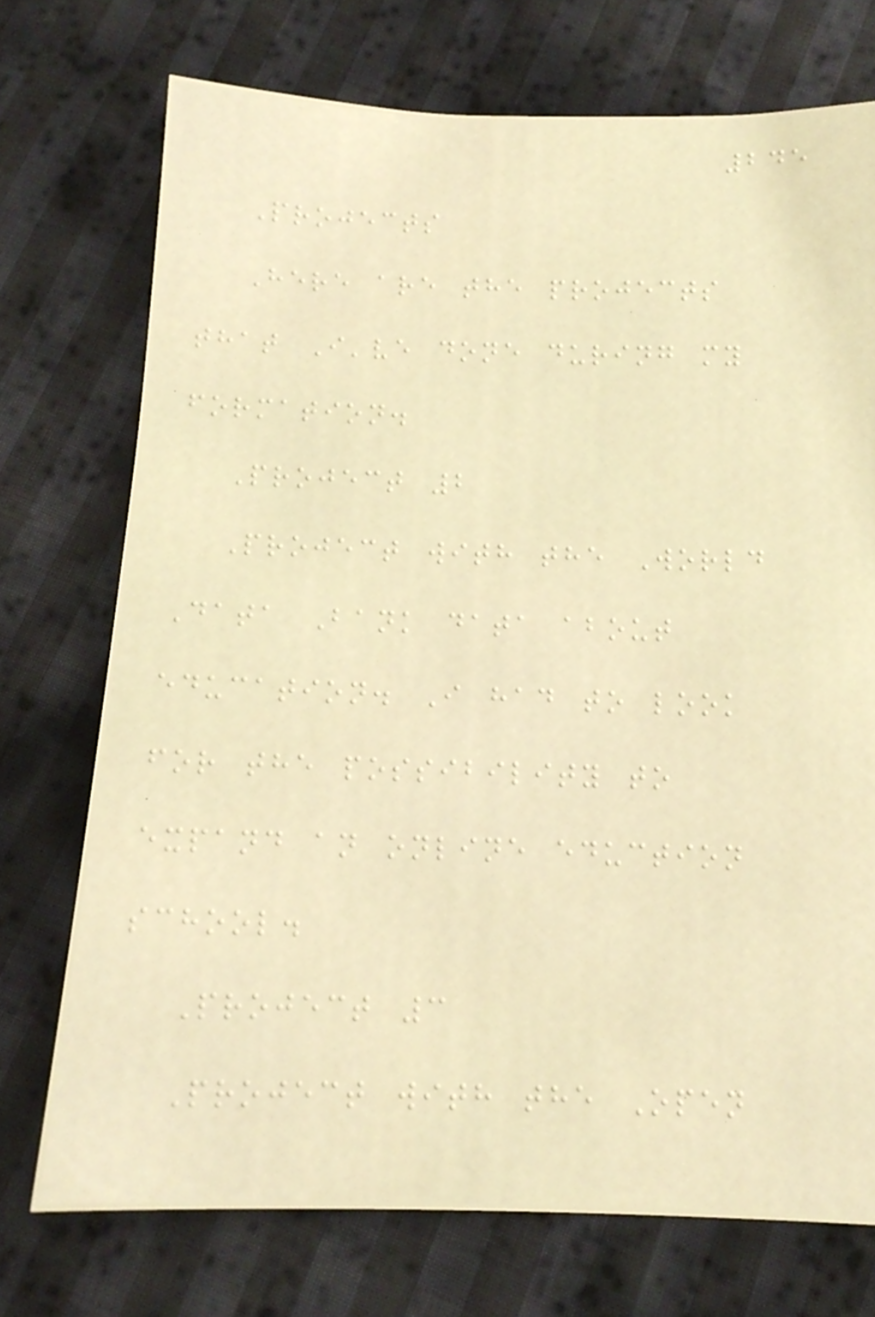245
Projects
Here are the projects
that I've done during my
formation.
Project 2
Project with the World
Data Bank data about
education. I had to look
for the possibility to
expand an online eduction
school.
Project 3
Project with the Open
